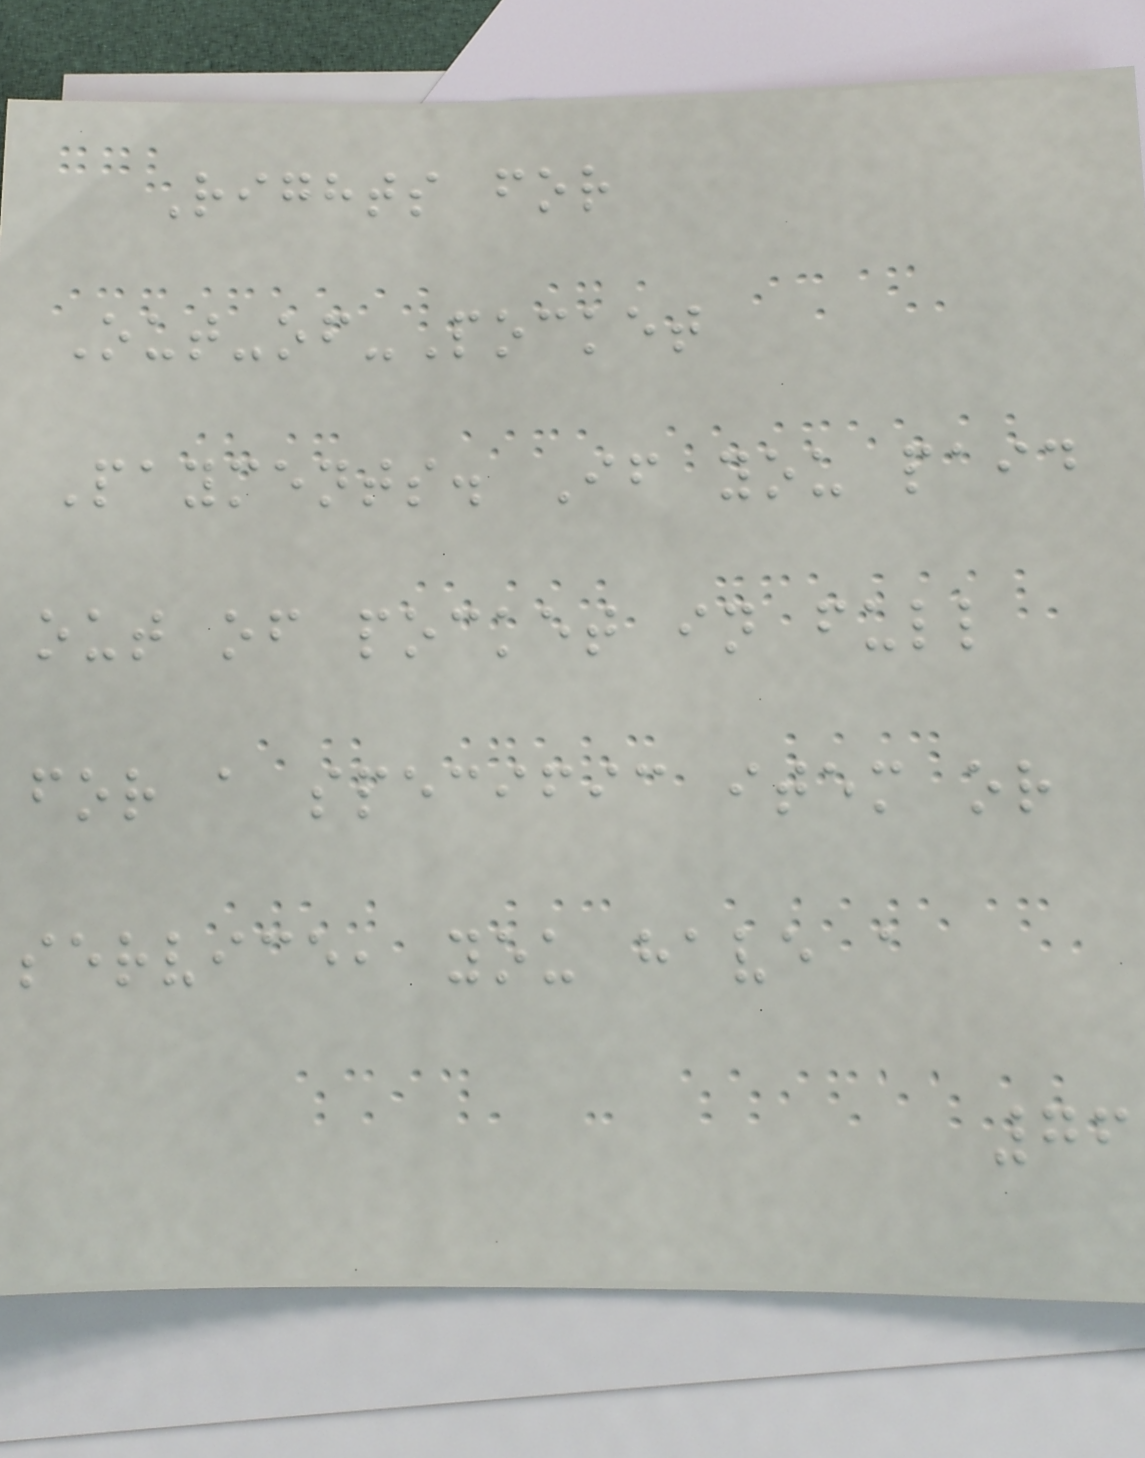Rights for
Out-of-Pocket
Payments. If you paid
out of pocket in full
for a specific item or
service, you have a
76
